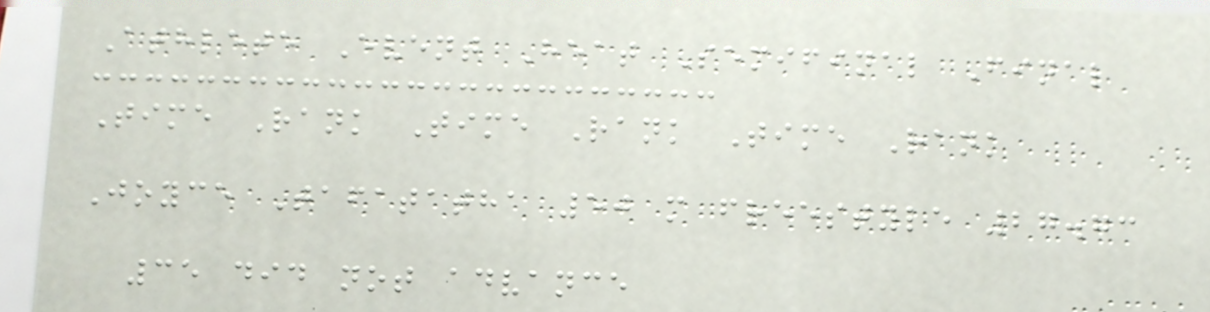Athlete Event Heat Semifinal Final
Time Rank Time Rank Time Rank
Joyce Tafatatha 50 m freestyle 27.73
35 did not advance
